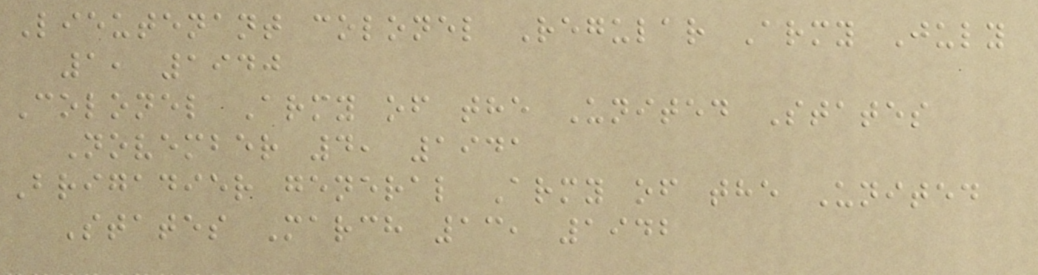Lieutenant colonel Regular Army July
1, 1940
Colonel Army of the United States
November 4, 1941
Brigadier general Army of the United
States March 13, 1942
